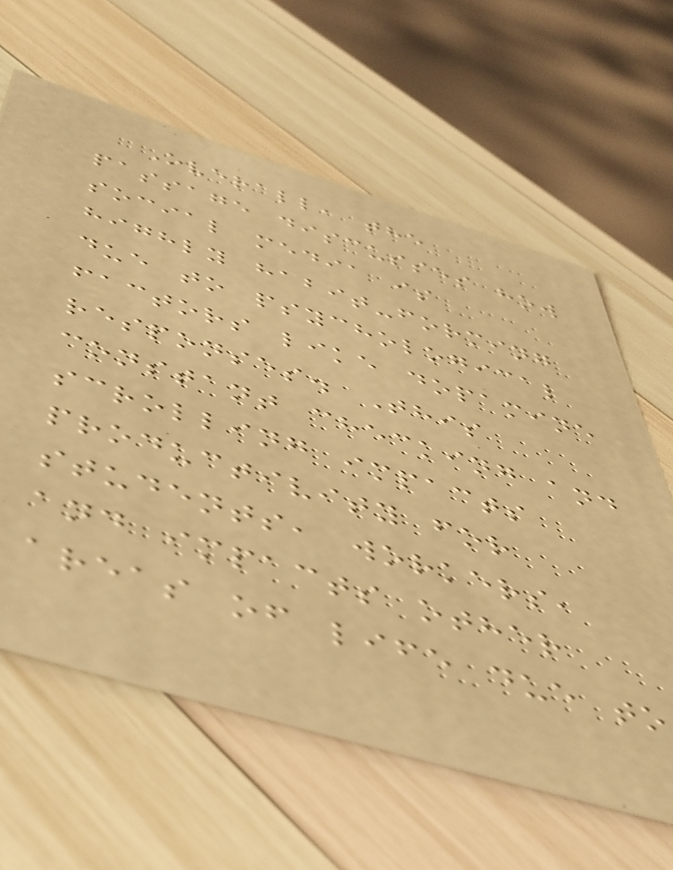Overall, the
passage discusses how
social media is
highly habit-forming
due to psychological
factors like dopamine
responses. This
constant checking and
scrolling impacts
productivity for
students, workers,
and impacts other
areas of life due to
